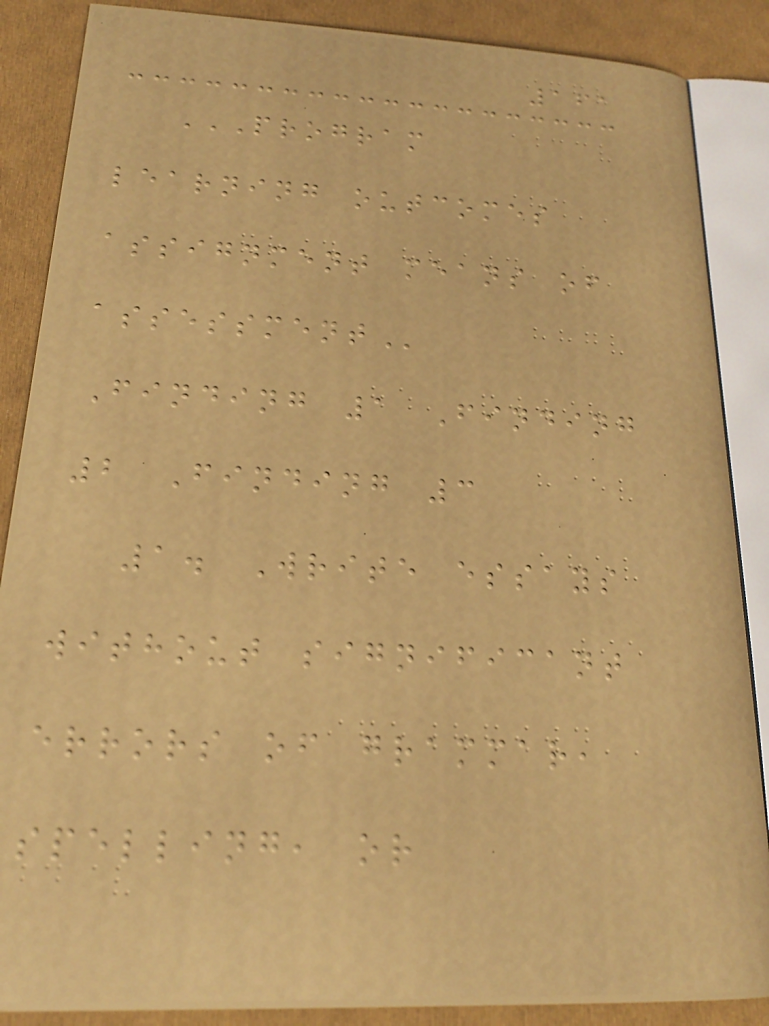161
PROGRAM
LEARNING OUTCOMES
ASSIGNMENT MEANS OF
ASSESSMENT
Finding 1 Finding
2 Finding 3
1. Write essays
without significant
errors of grammar,
spelling, or
